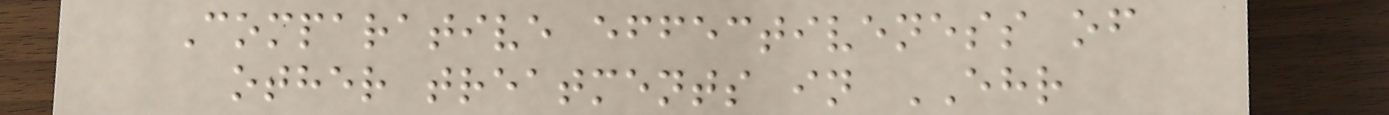Comparative effectiveness of
other treatments in EHR
